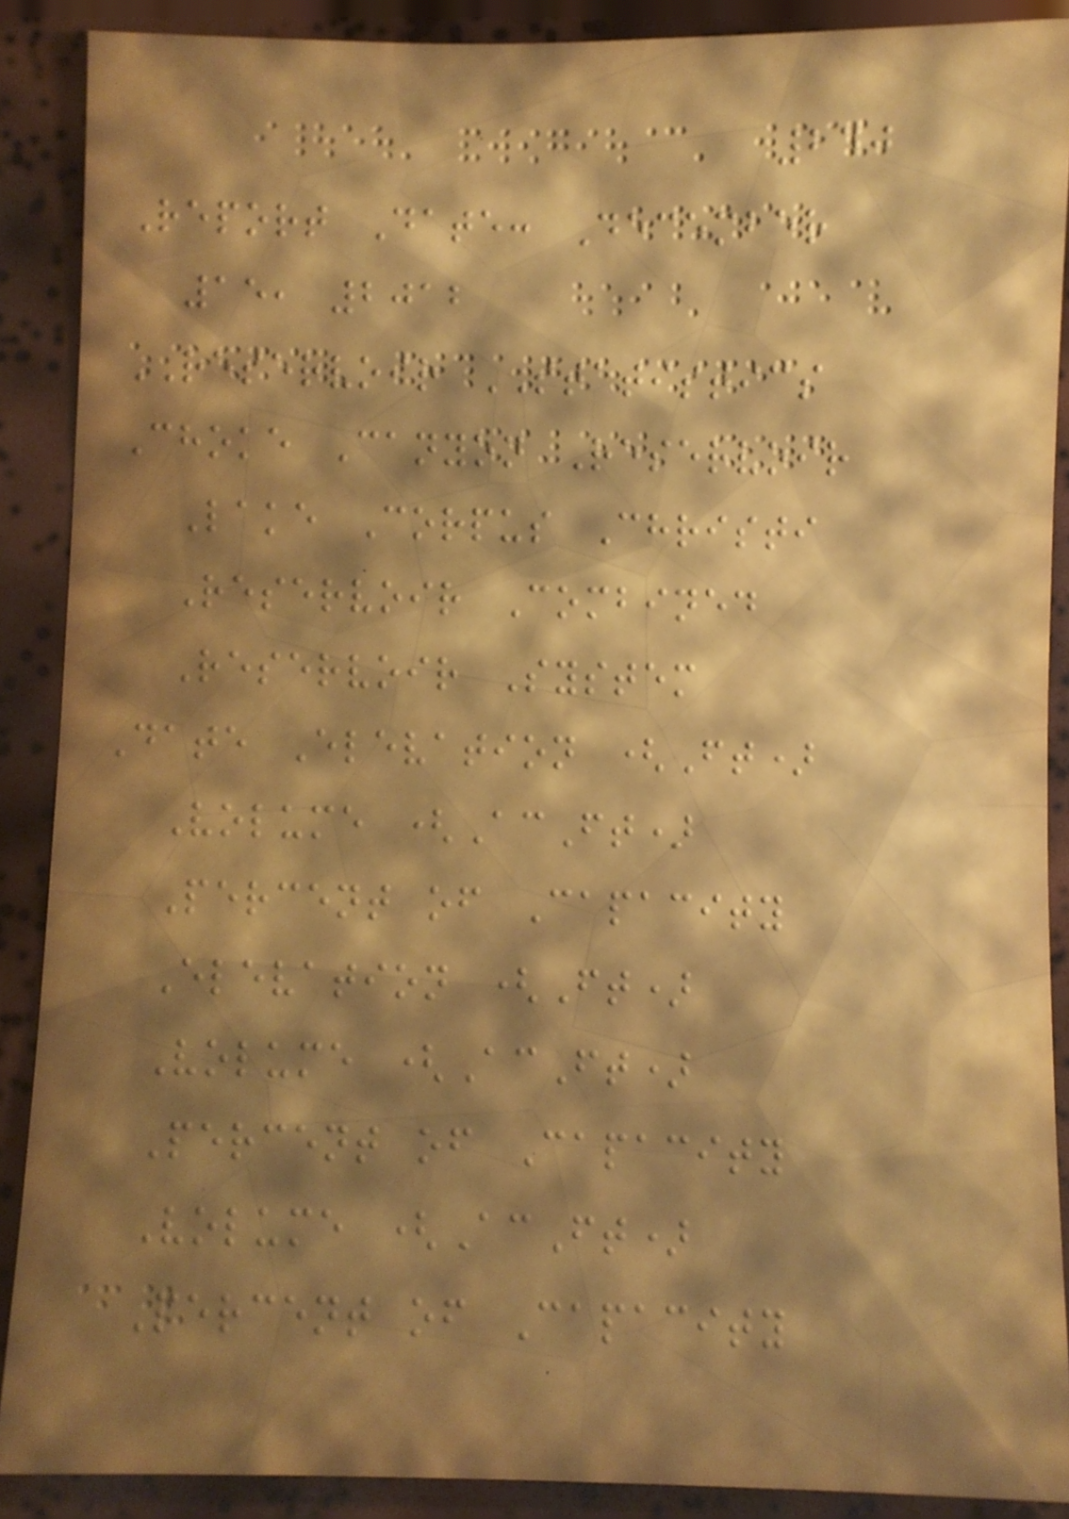240
Report Date: December
15, 2012
RESERVOIR STATISTICS
Choke Canyon Reservoir
Lake Corpus Christi
Reservoir Combined
Reservoir System
Date Elevation (Ft)
Volume (AcFt)
Percent of Capacity
Elevation (Ft)
Volume (AcFt)
Percent of Capacity
Volume (AcFt)
Percent of Capacity
